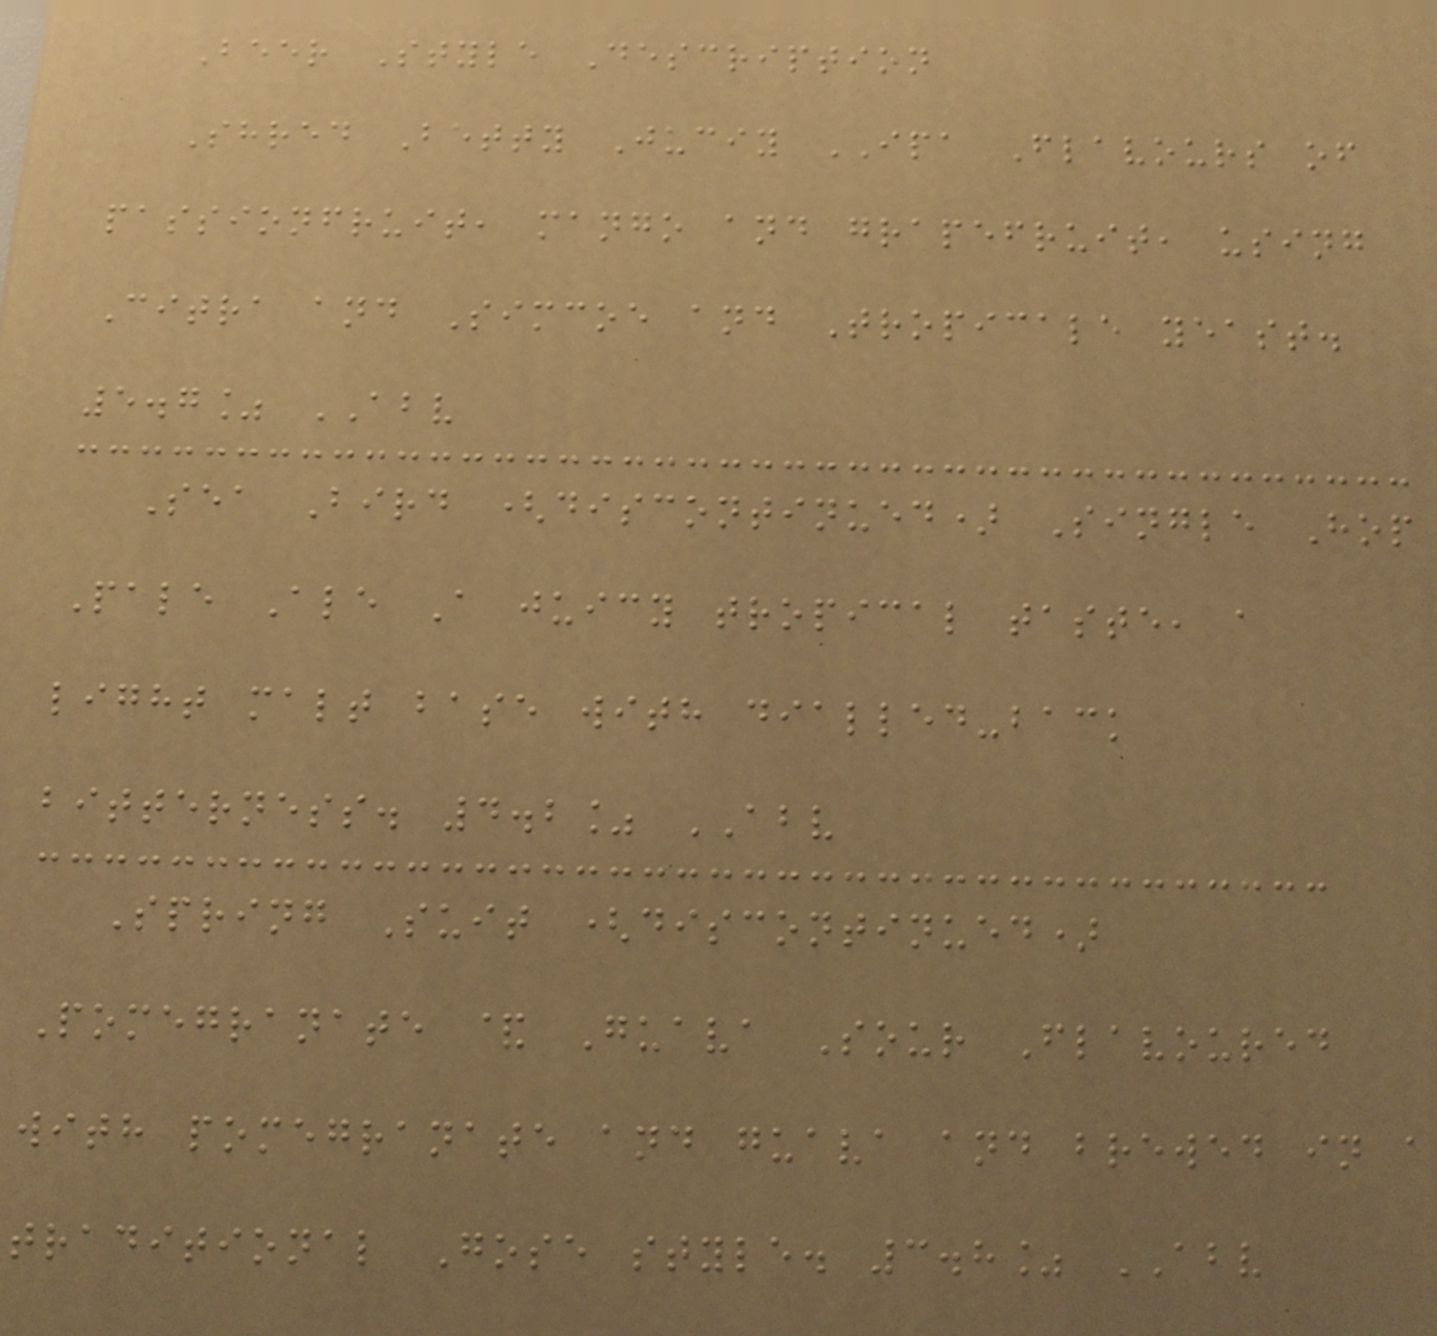Beer Style Description
Shred Betty Juciy IPA Flavours of
passionfruit, mango and grapefruit, using
Citra and Simcoe and Tropicale yeast.
5.7% ABV
Sea Bird (discontinued) Single Hop
Pale Ale A juicy tropical taste, a
light malt base with dialled-back
bitterness. 4.2% ABV
Spring Suit (discontinued)
Pomegranate & Guava Sour Flavoured
with pomegranate and guava and brewed in a
traditional Gose style. 3.8% ABV
